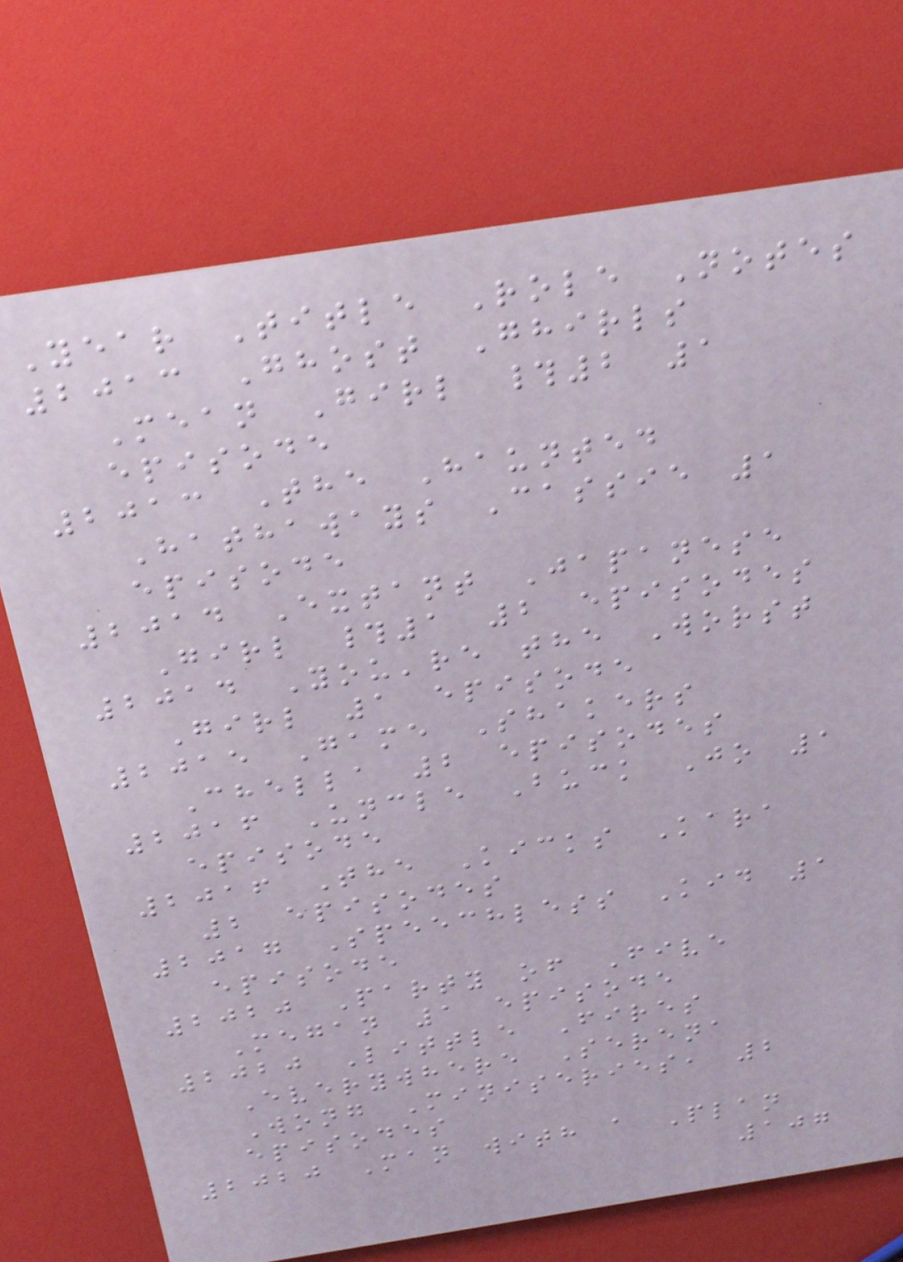Year Title Role Notes
2013 Ghost Ghirls
Mean Girl #2 1
episode
2013 The Haunted
Hathaways Cassie 1
episode
2014 Extant Japanese
Girl #1 2 episodes
2014 You're the Worst
Girl 1 episode
2015 Game Shakers
Chella 2 episodes
2016 Uncle Buck Jo 1
episode
2016 The Kicks Kara
2 episodes
2017 Speechless Kid 1
episode
2020 Party of Five
Megan 1 episode
2020 Little Fires
Everywhere Serena
Wong Miniseries, 2
episodes
2020 Man with a Plan
107
